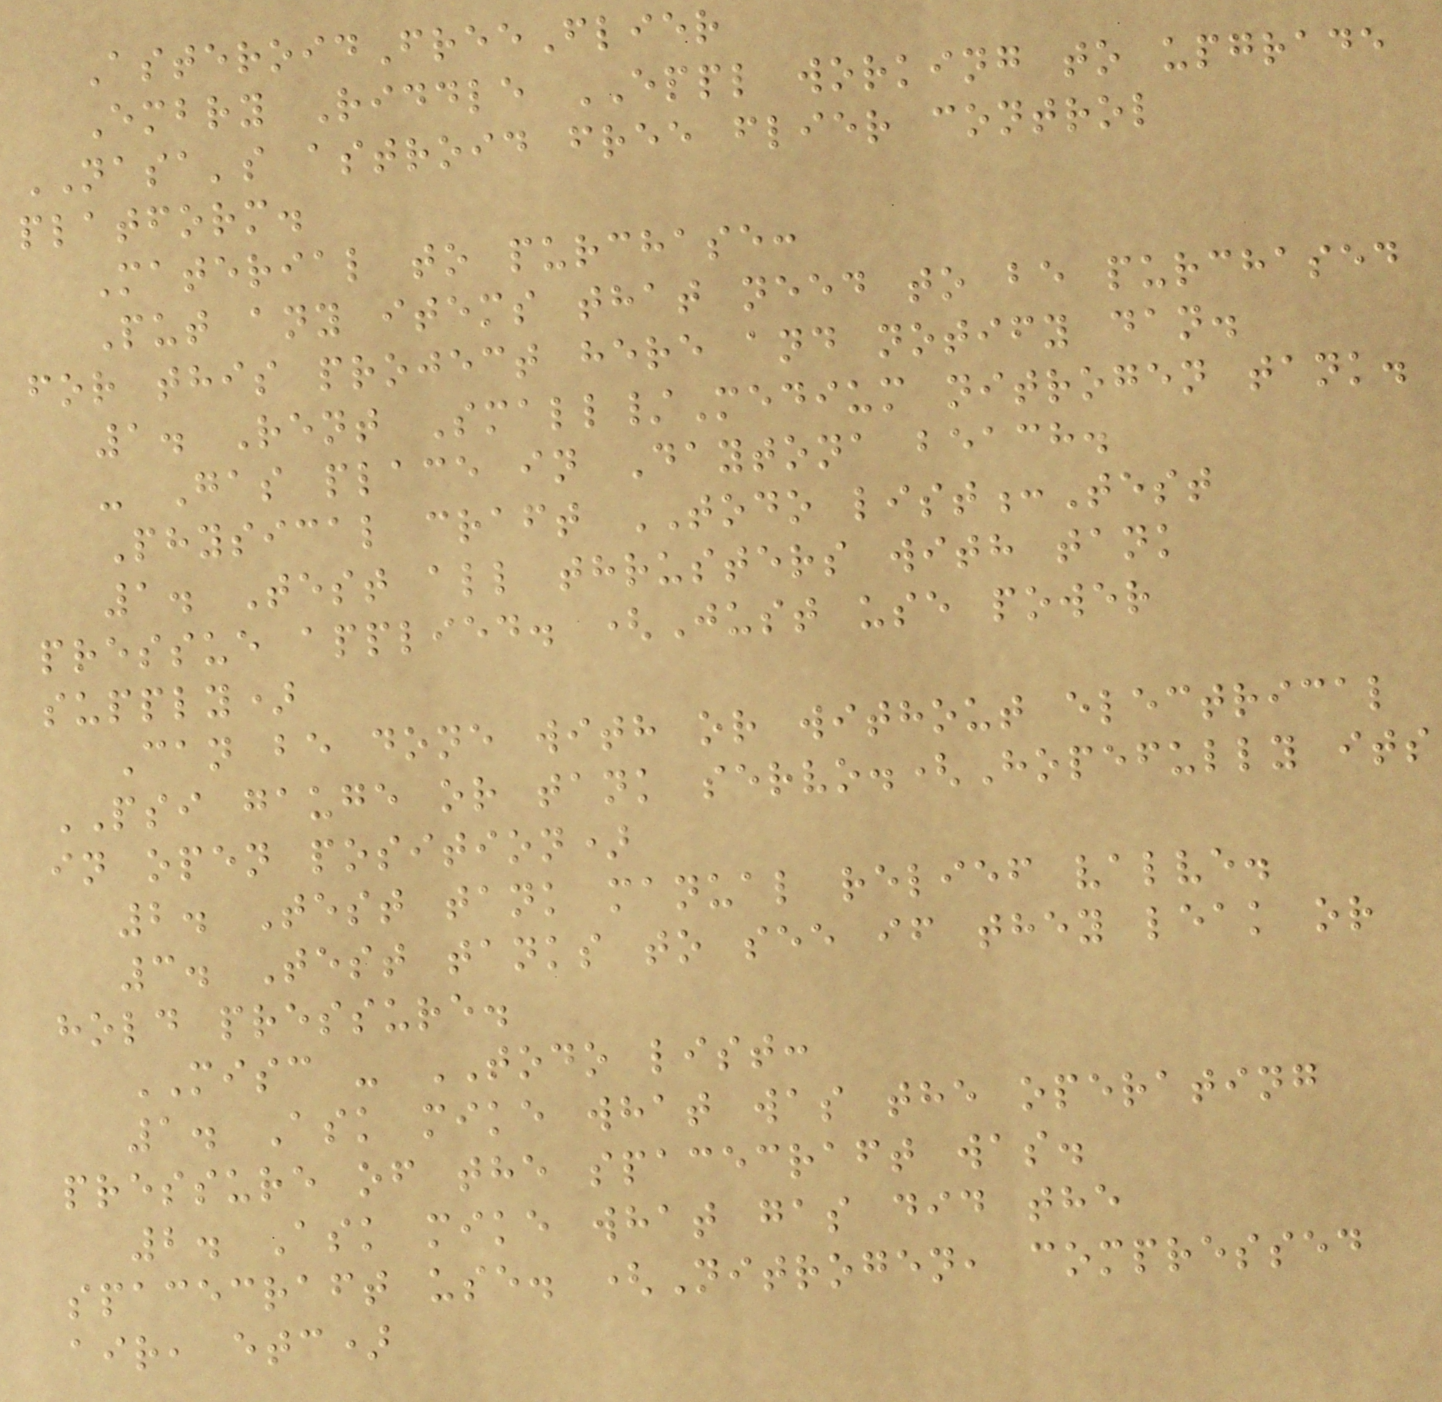AsteroidFreeFlier
Embry Riddle EPPL working to upgrade
NASA's astroid free flier control
platform.
Material to purchase:
Put any items that need to be purchased
for this project here and notify dan.
1. Rent Small/Medium nitrogen tank.
- Gas place in Daytona beach.
Physical craft TODO list:Test
1. Test all thrusters with tank
pressue applied. (Just use power
supply)
Can be done with or without electrical
PSI gauge or tank servo.(Hopefully its
in open position)
2. Test tank manual relief valve.
3. Test tanks to see if they leak or
hold pressure.
MISC - TODO list:
1. Ask mike what was the operating
pressure of the spacecraft was.
2. Ask mike what gas did the
spacecraft use. (Nitrogen, compressed
air, etc)
